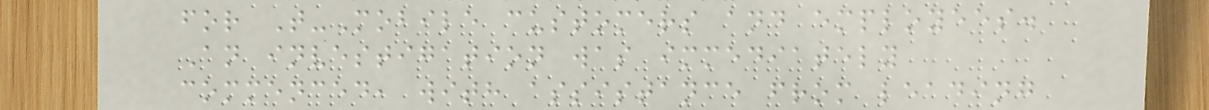for T-Mobile customers and employees.
An investigation was immediately
commenced, with assistance from leading
